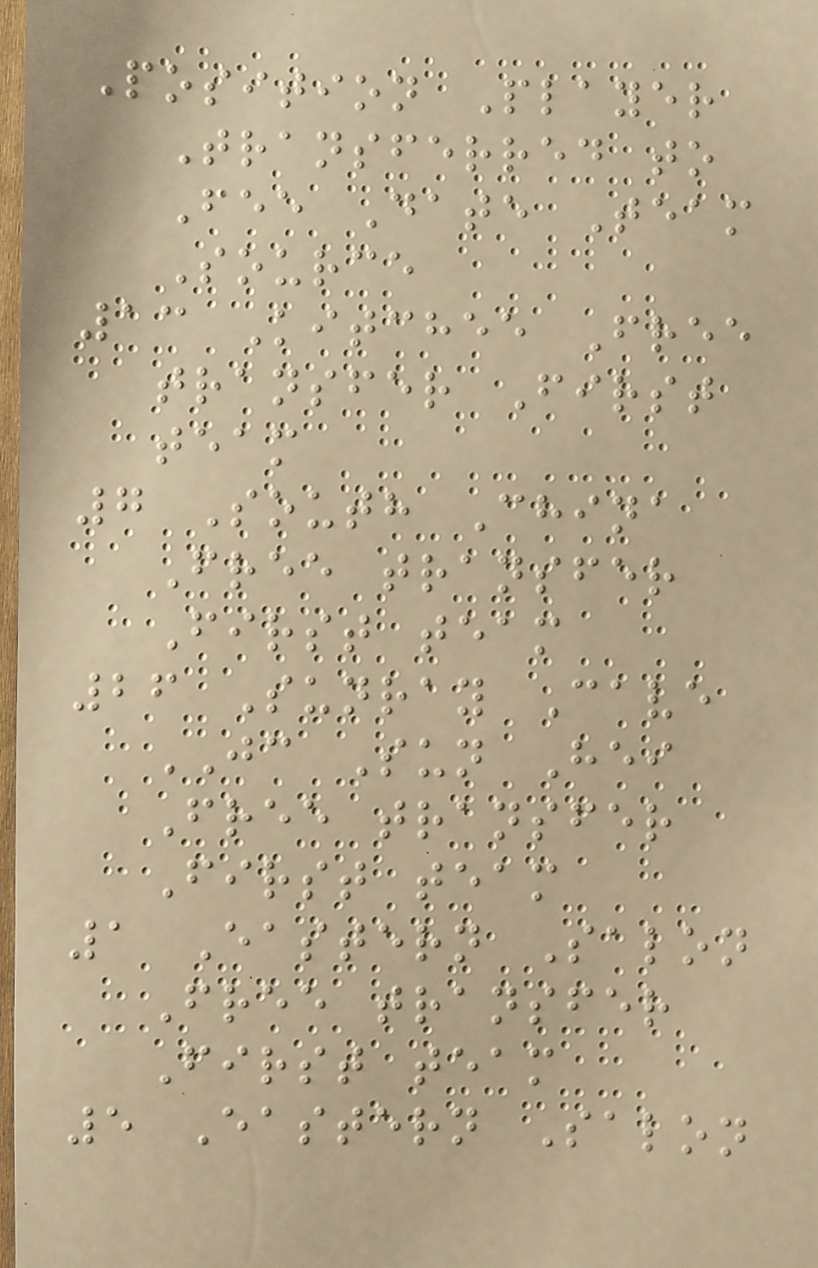Position Player
Transferred to
Fee Date Team
Source
13 Kitchee Free
transfer First
team
7 South China
Free transfer
First team
26 Sunray Cave
JC Sun Hei
Free transfer
First team
1 Eastern Salon
Free transfer
First team
5 Eastern Salon
